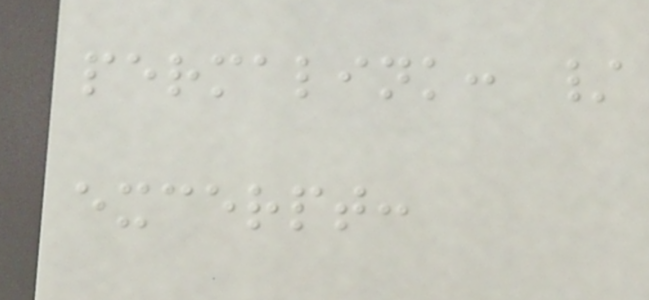permalink: /
excerpt:
